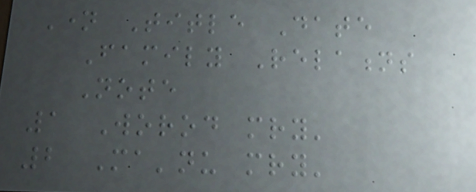Name Title Date
Family Relations
Note
1 Worod mry'
2 Ma'nu mry'
